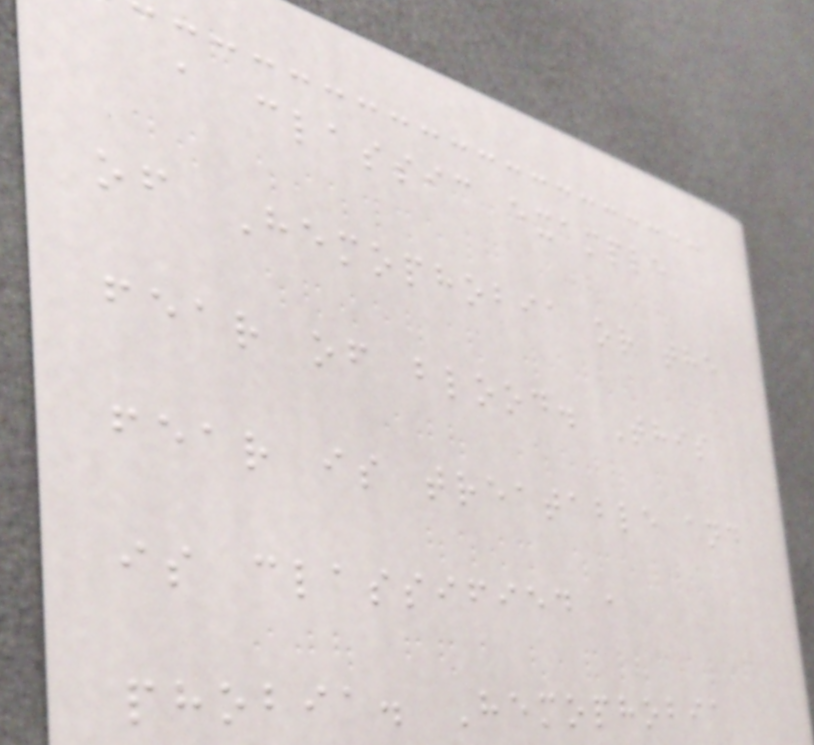a classic example
of Hemophobia or the
fear of blood. This
fear is treatable and
is classified a
phobia. Hemophobia
